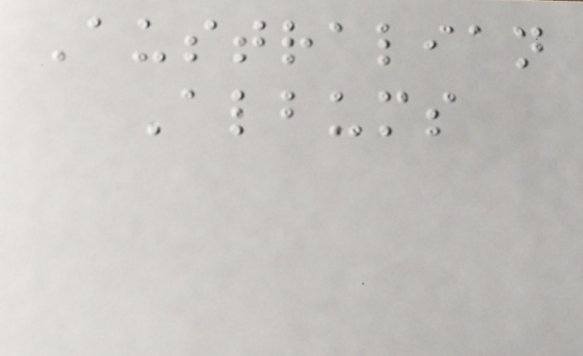Australian
Albums
